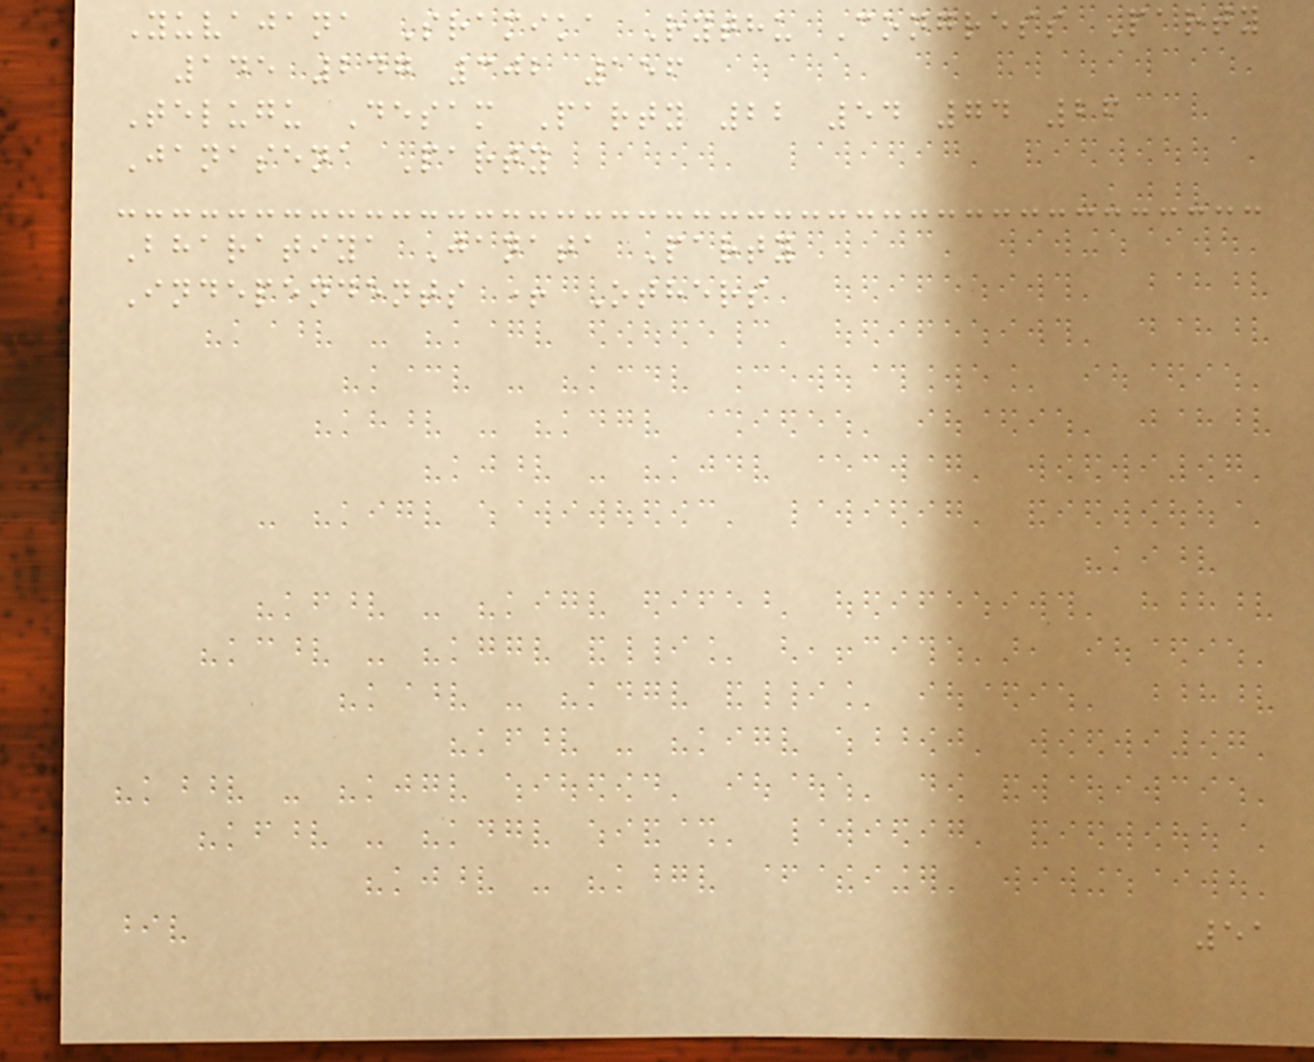Yuvajana Sramika Rythu Congress Party
145 247 302 156
Telugu Desam Party 22 54 74 26
Janasena Party
Bharatiya Janata Party
Independents + Others
51
